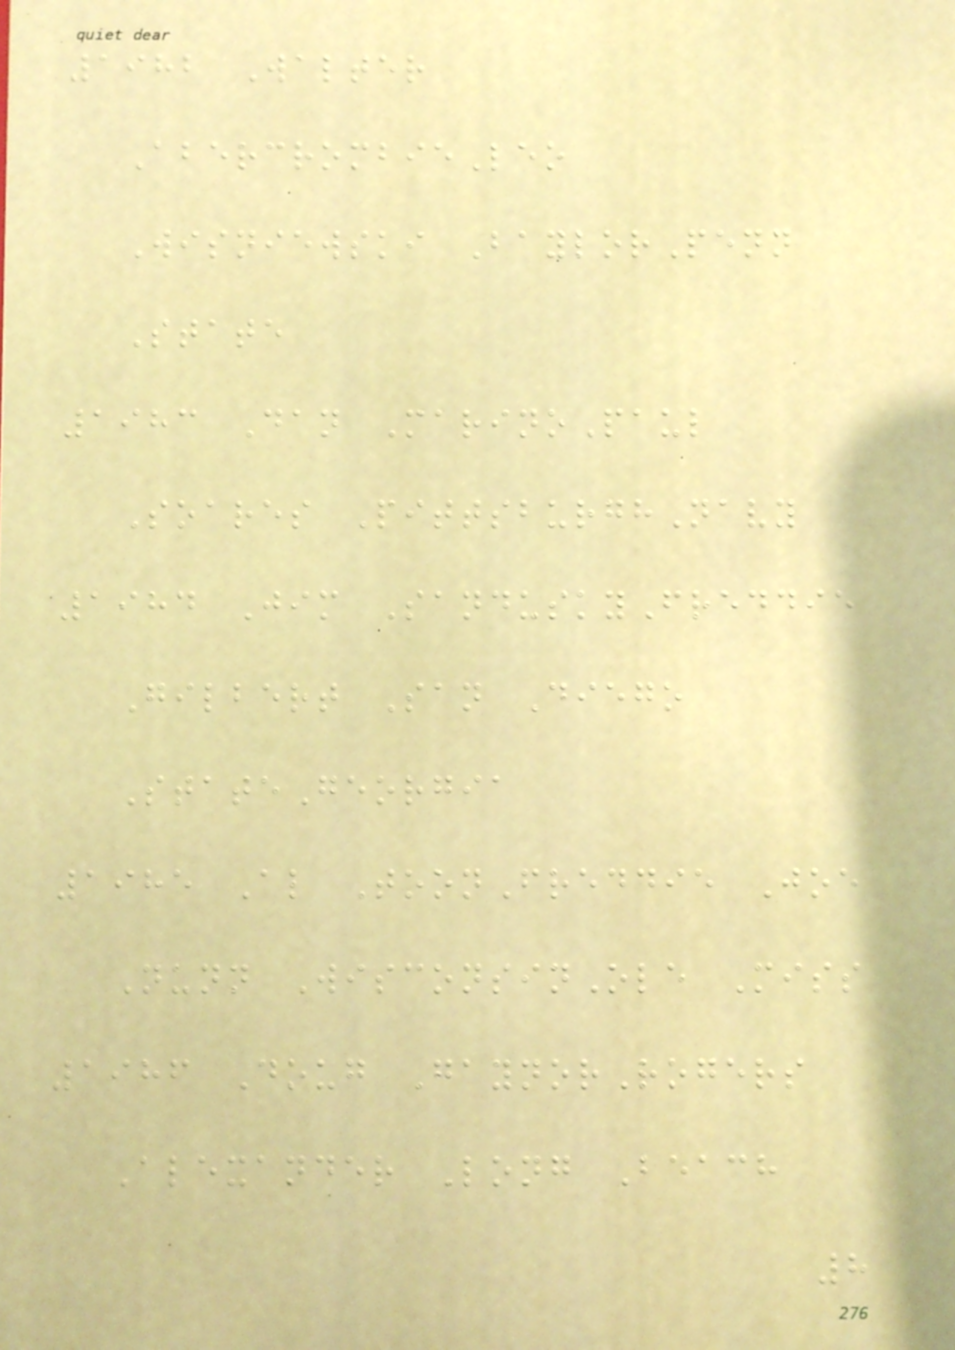1982 Walter
AbercrombieLeo
Wisniewski BaylorPenn
State
1983 Dan MarinoPaul
Soares PittsburghNavy
1984 Jim SanduskyFreddie
Gilbert San Diego
StateGeorgia
1985 Al ToonFreddie Joe
Nunn WisconsinOle Miss
1986 Doug GaynorRogers
Alexander Long Beach
8
